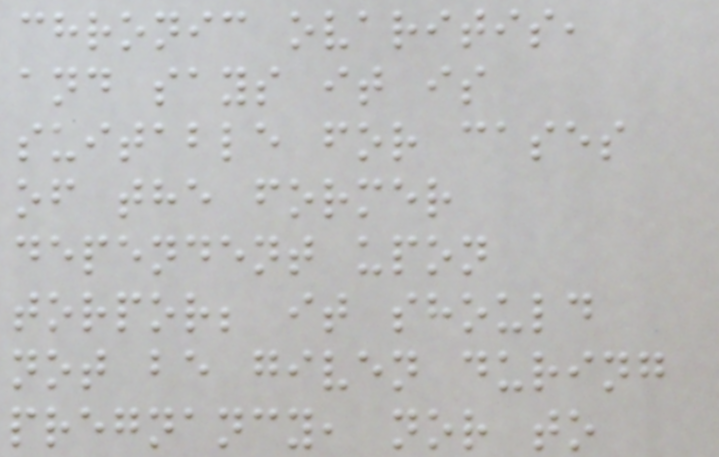chronic ovaritis,
and says it is
suitable for cases
of the former
dependent upon
torpor; it should
not be given during
pregnancy, nor to
